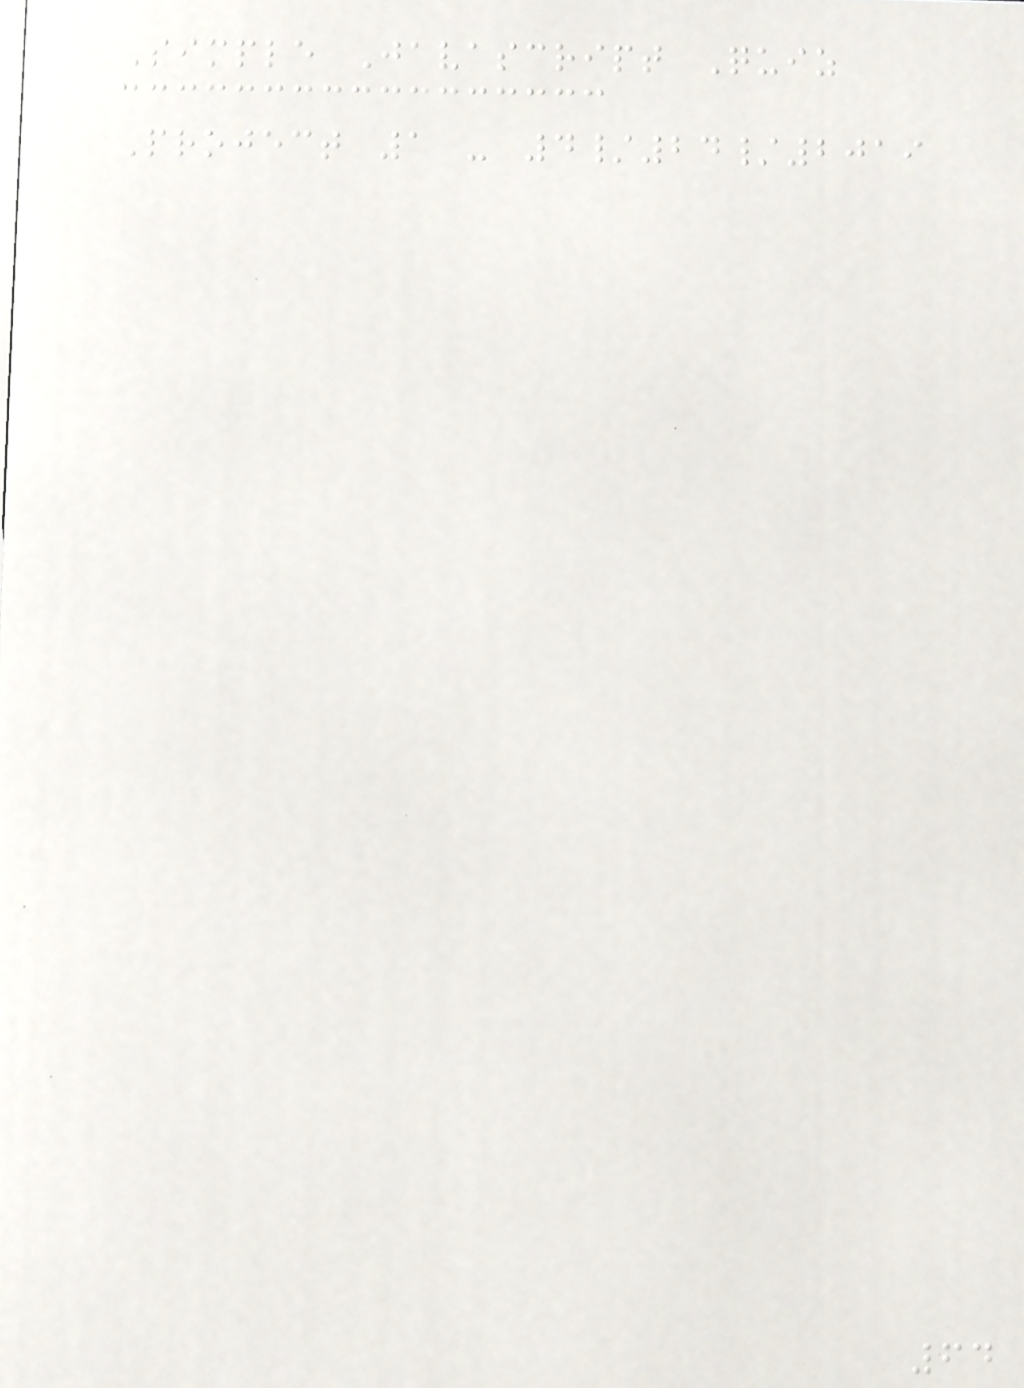Simple Javascript Quiz
Project 1 - 4/24/2019
64
